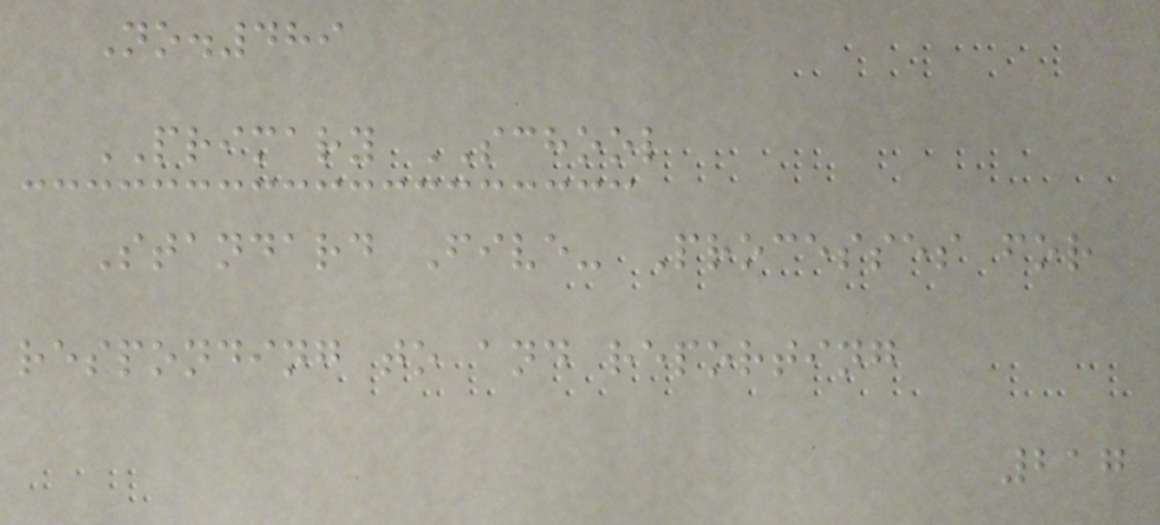No.489
PRIMARY SCHOOL
Standard Five- Processes for
responding to and reporting
217
